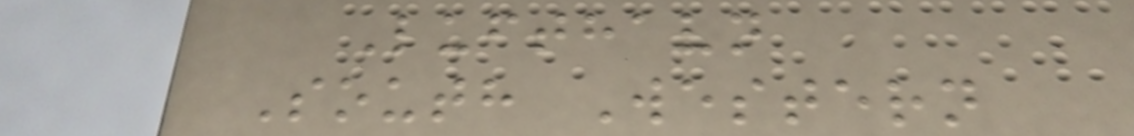Lufthavn
South Western
